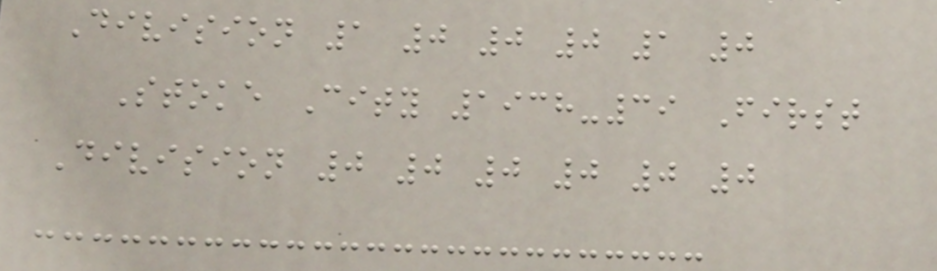Division 1 0 0 0 1 0
Stoke City 1938-39 First
Division 0 0 0 0 0 0
